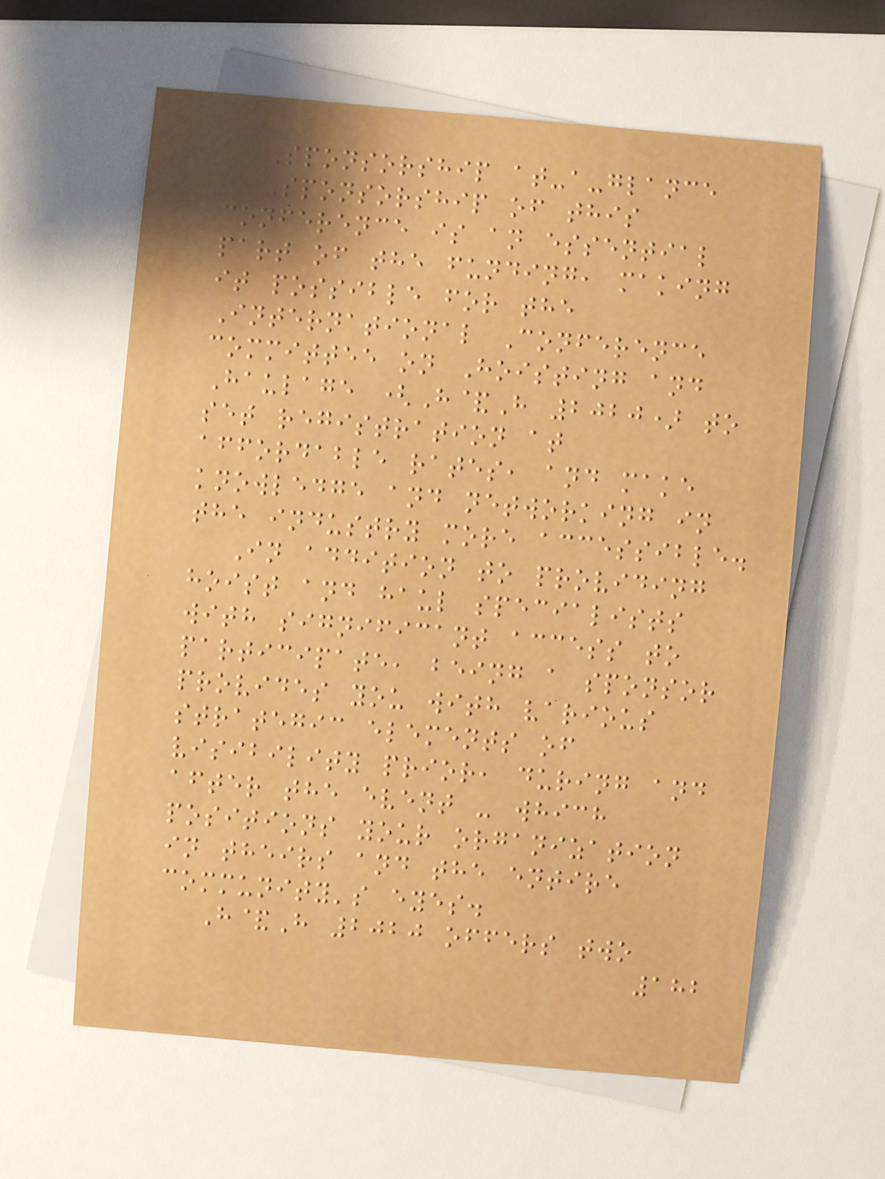Sponsorship at-a-glance
Sponsorship of this
conference is an essential
part of the funding, making
it possible for the
International Conference
committee on Hoisting and
Haulage (H&H 2020) to
set registration at
affordable rates, and make
knowledge and networking in
the industry more accessible.
In addition to providing
hoist and haul specialists
with significant access to
participate, being a sponsor
provides you with various
strategic elements of
visibility prior, during and
after the event - which
positions your organization
in theirs and the entire
community's eyes.
H&H 2020 offers two
182
